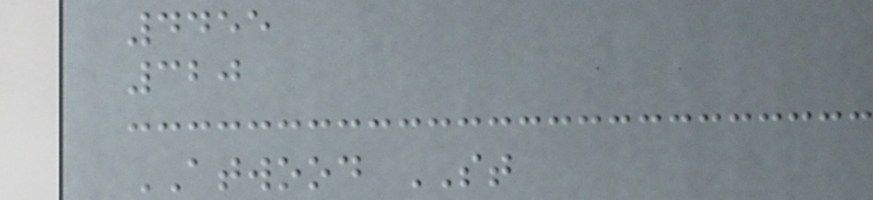4455
320
ATWOOD ST
